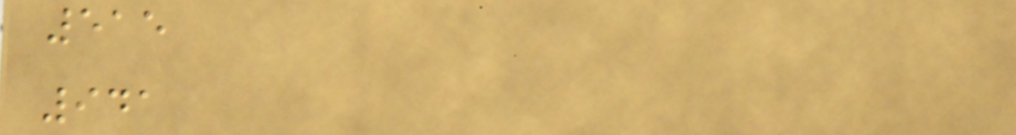515
941
